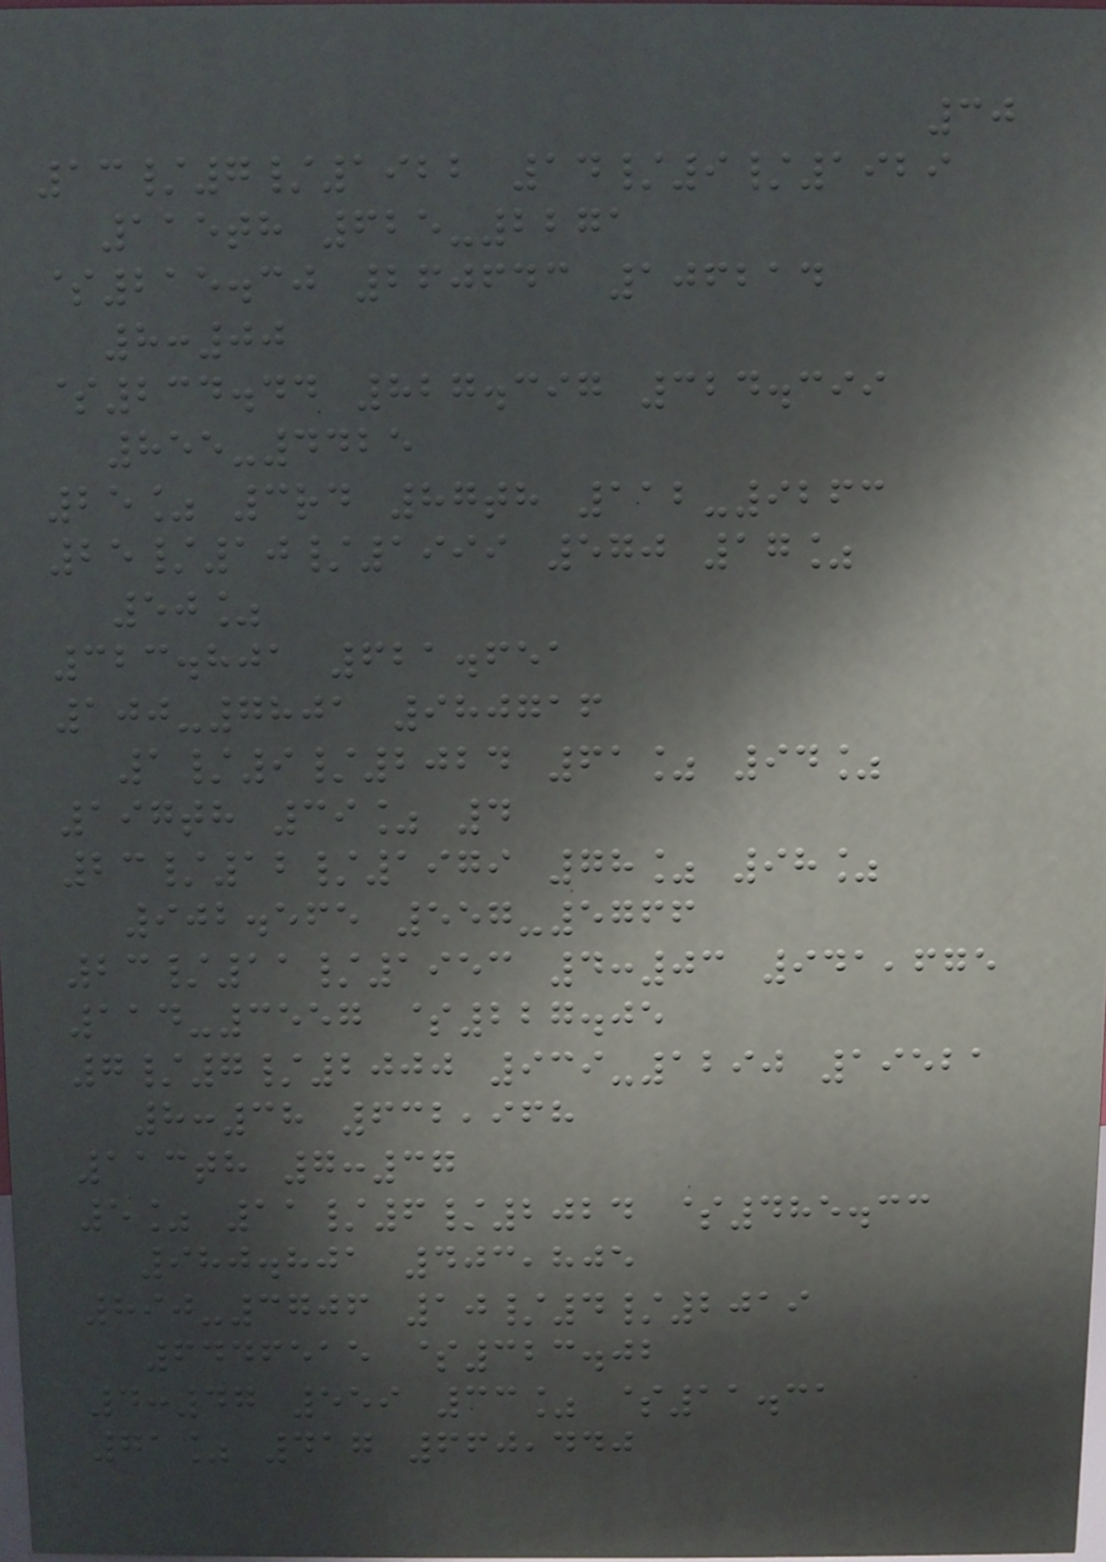30
13/7/1922 14/9/1929
115th 625-2271
$215.30 260643 106214
8:00
$234.44 827.397 324.399
855-4425
25% 3rd 87th 112-9263
25/10/1999 570 17%
50%
323.801 621.651
100-7801 980716
1/9/2024 61% 94%
197th 39% 4
23/12/1979 78% 98%
902.565 557-5766
23/11/1953 4:03 941,675
114-3557 $227.05
7/7/2000 939-1290 19521
8:38 632,968
113th 7:37
5% 11/6/2024 $485.33
980.801 403,805
890-3706 10/4/2019
6446515 $323.02
4:47 559 33% $11.31
71% 417 660,440
